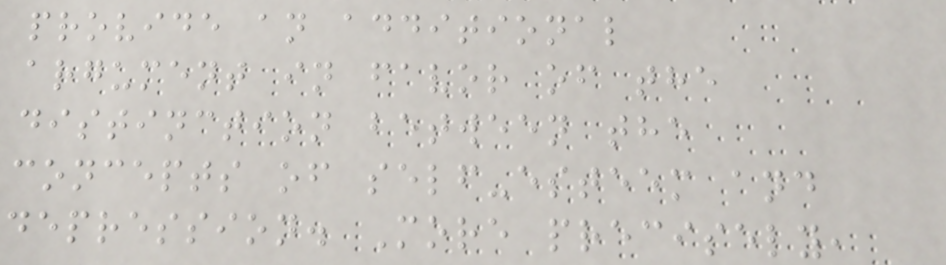provide an additional
argument in favor of the
distinction between the
concepts of self-esteem and
depression. More precisely,
